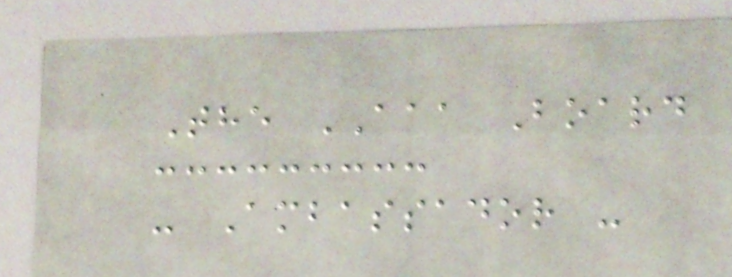The AAA Board
- Ambassador -
